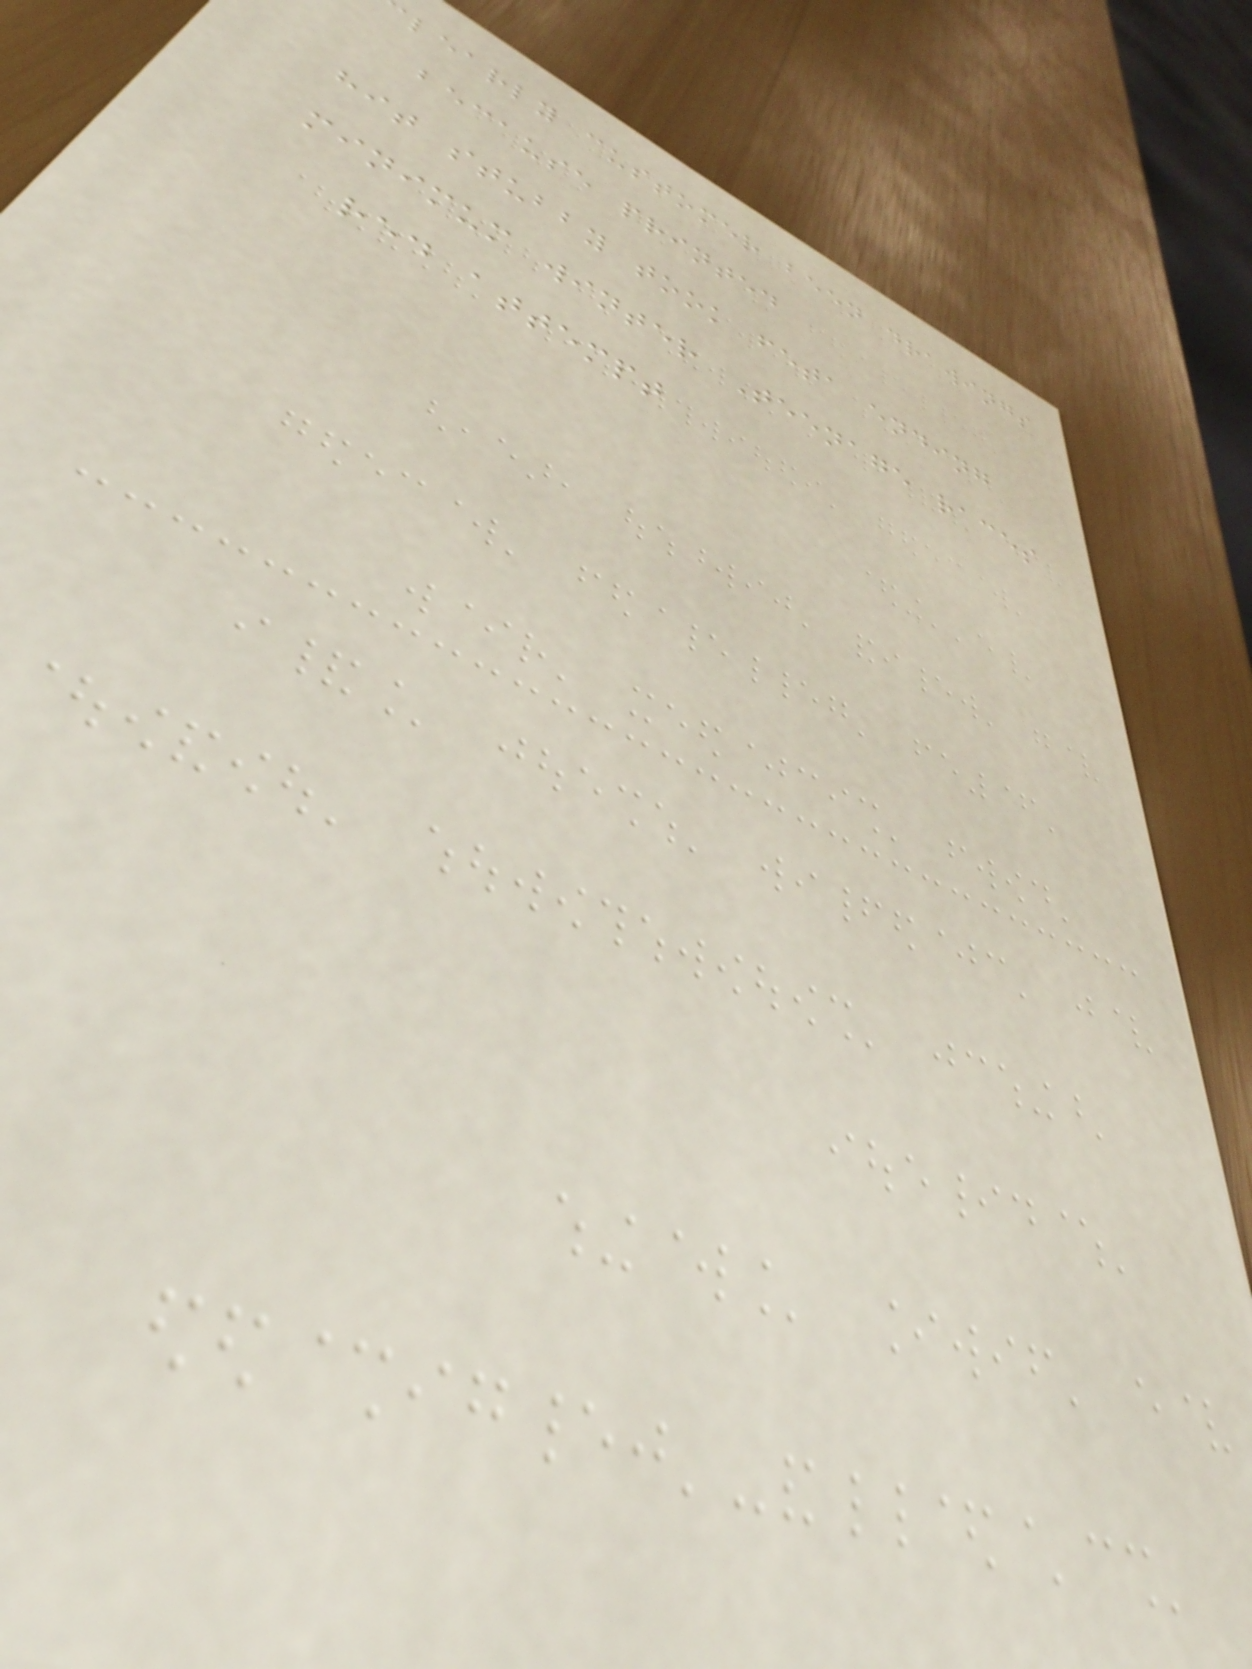learly customer been drawings
because printed
hit stubby took feta ending
minimum winter Teenage races
red attempt
